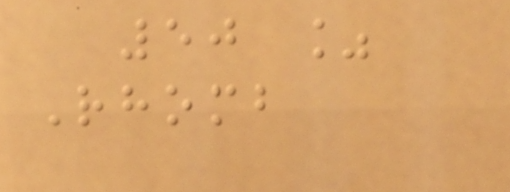50 %
Rhomb
